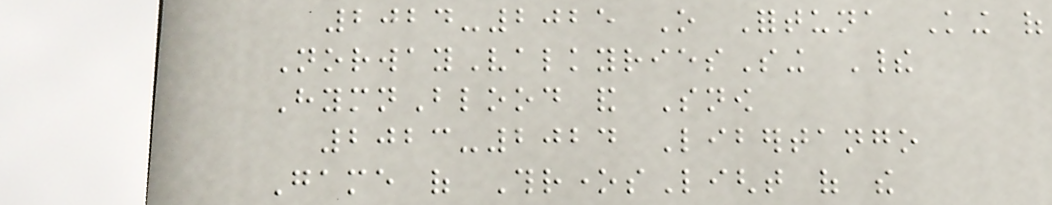2024-2025 O Fortuna King of
NorwayValkyriesSing Their
HymnBlood and Snow
2023-2024 Libertango
Game of ThronesLight of the
